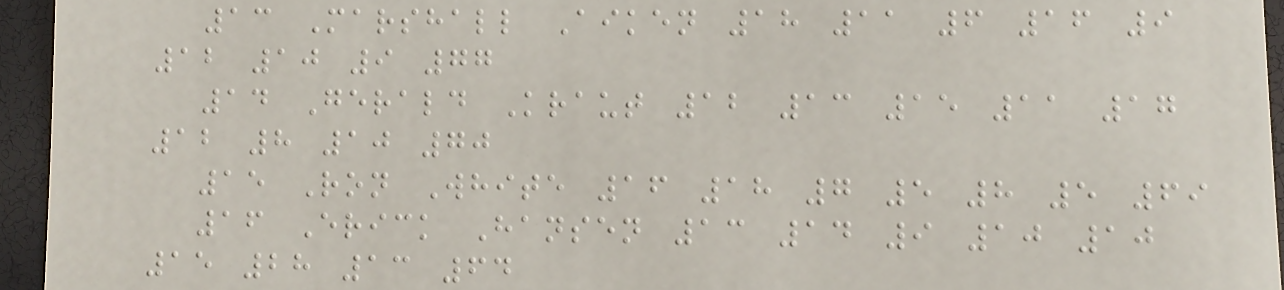13 Marshall Aiken 18 11 6 16 9
12 10 9 77
14 Gerald Kraut 12 13 15 11 17
12 8 10 70
15 Ron White 16 18 7 5 8 5 69
16 Erick Hansen 13 14 9 10 10
15 28 13 64
